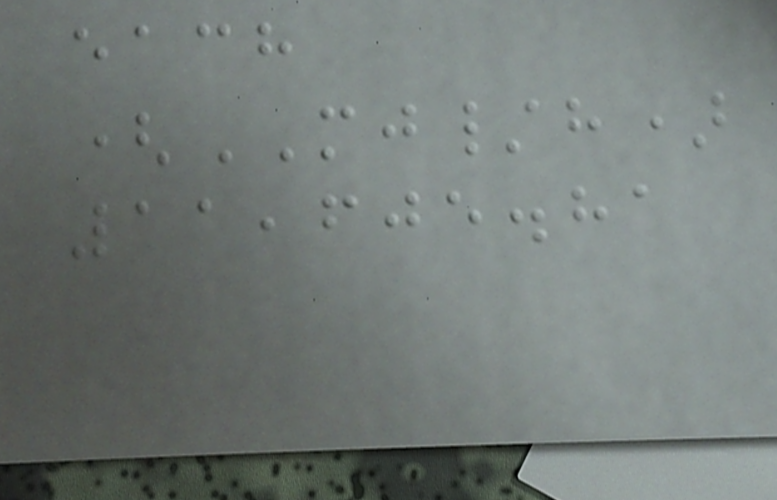each
(MJ/h)
11,605.81
